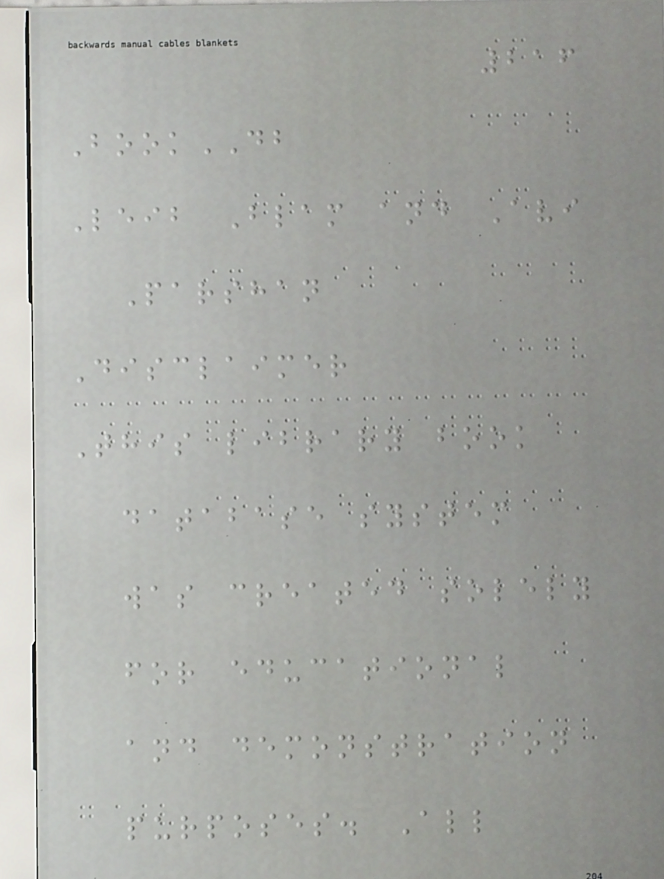216
BookDB
Leib Blam and Avi
Parshan
Disclaimer
This library book
database system
was created solely
for educational
and demonstration
purposes. All
